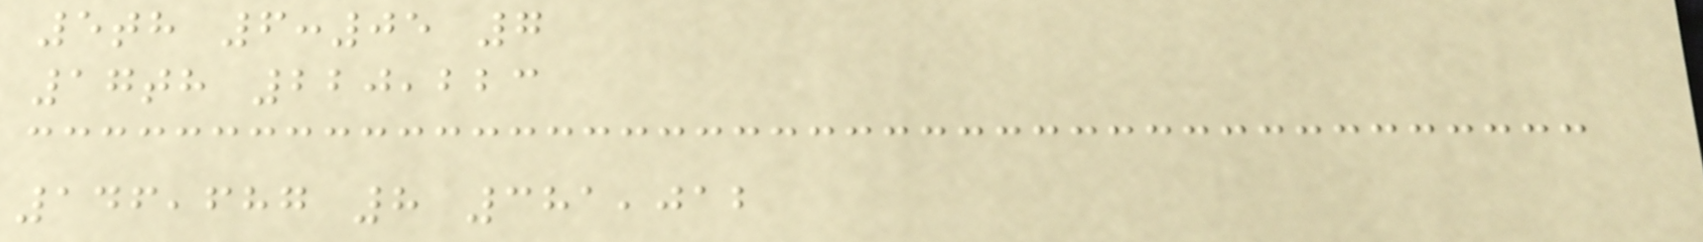5th 6:05 7
17th 220,223
146,687 8 381,012
